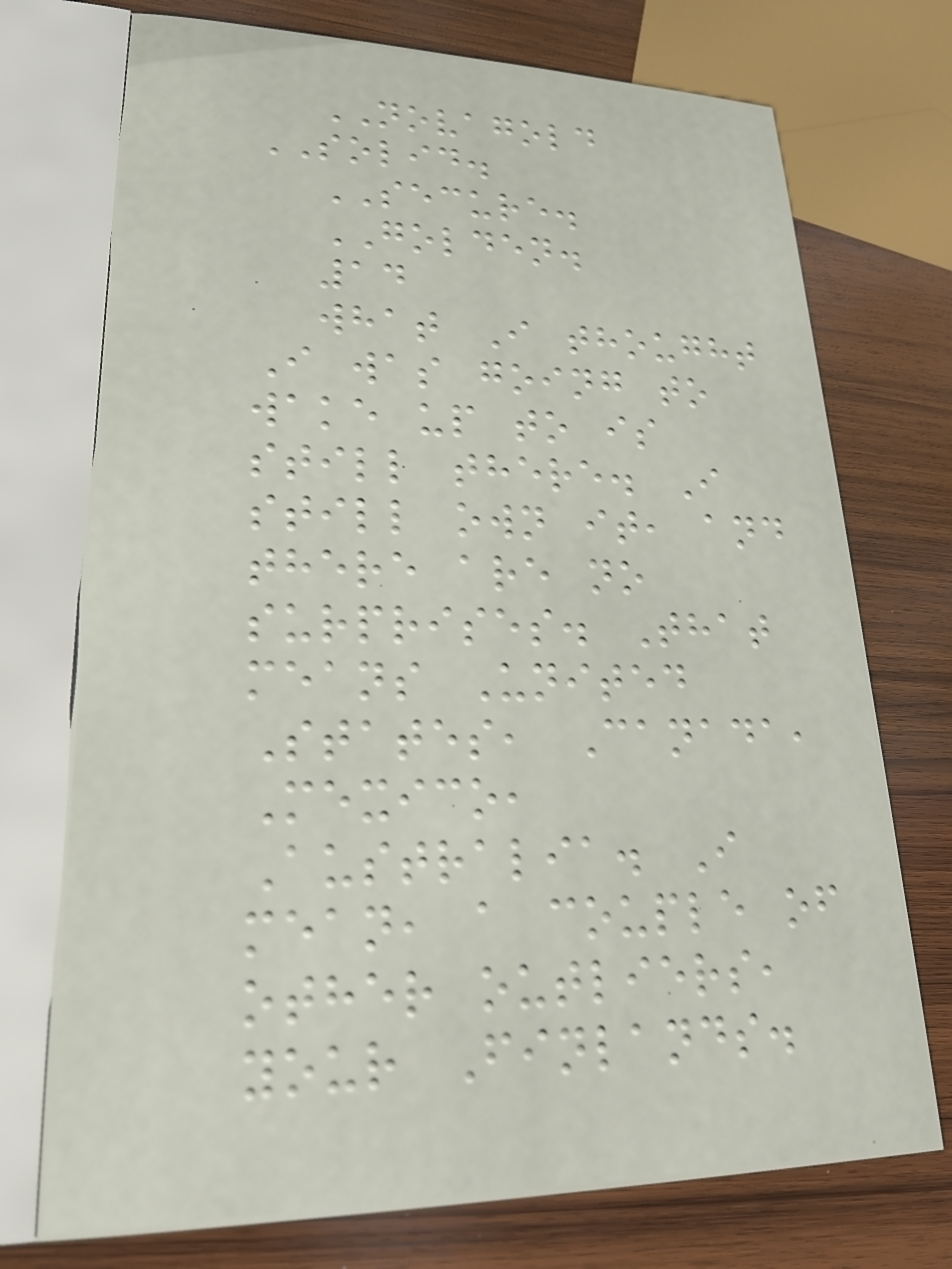NOVAGOLD
SOLID.
SECURE.
GOLDEN.
14
what I thought
I was going to
wake up to is
still there. I
still own it, and
there are no
surprises. That
means United
States, Canada,
Mexico,
Australia. I
mean, a couple of
other outliers,
your Finlands.
